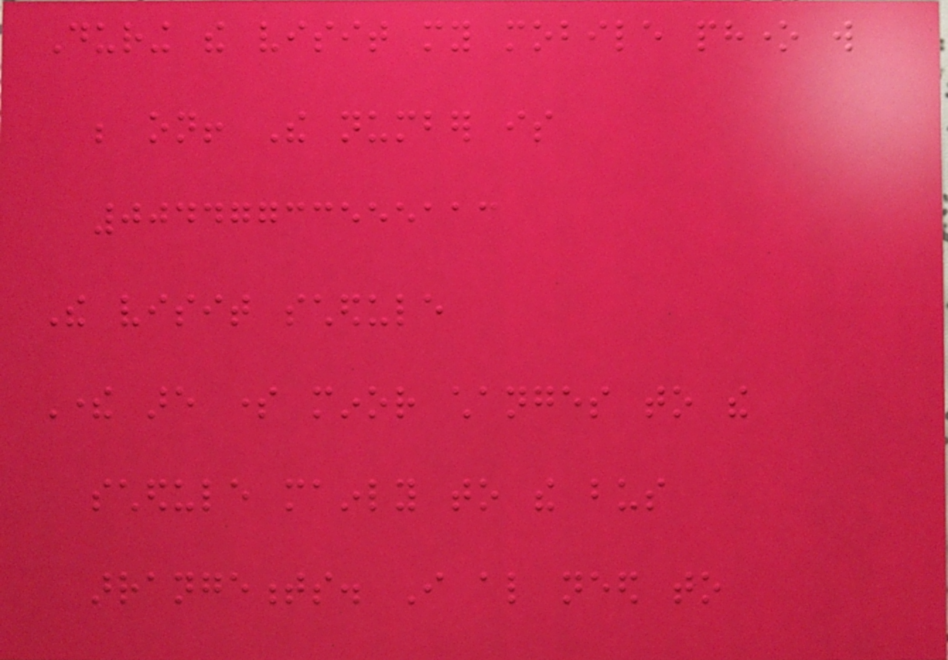During the visit my mobile phone will
be on! The number is
00447733555113
The visit schedule
There are some minor changes to the
schedule mainly to the bus
arrangements. I also need to
